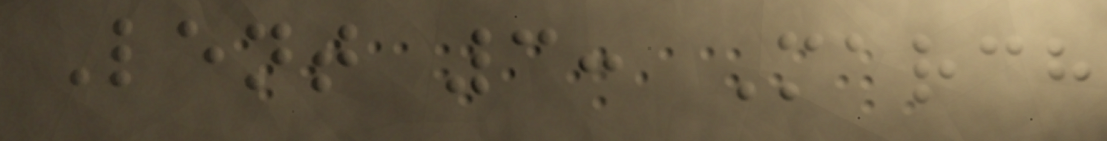Lent 3: March
